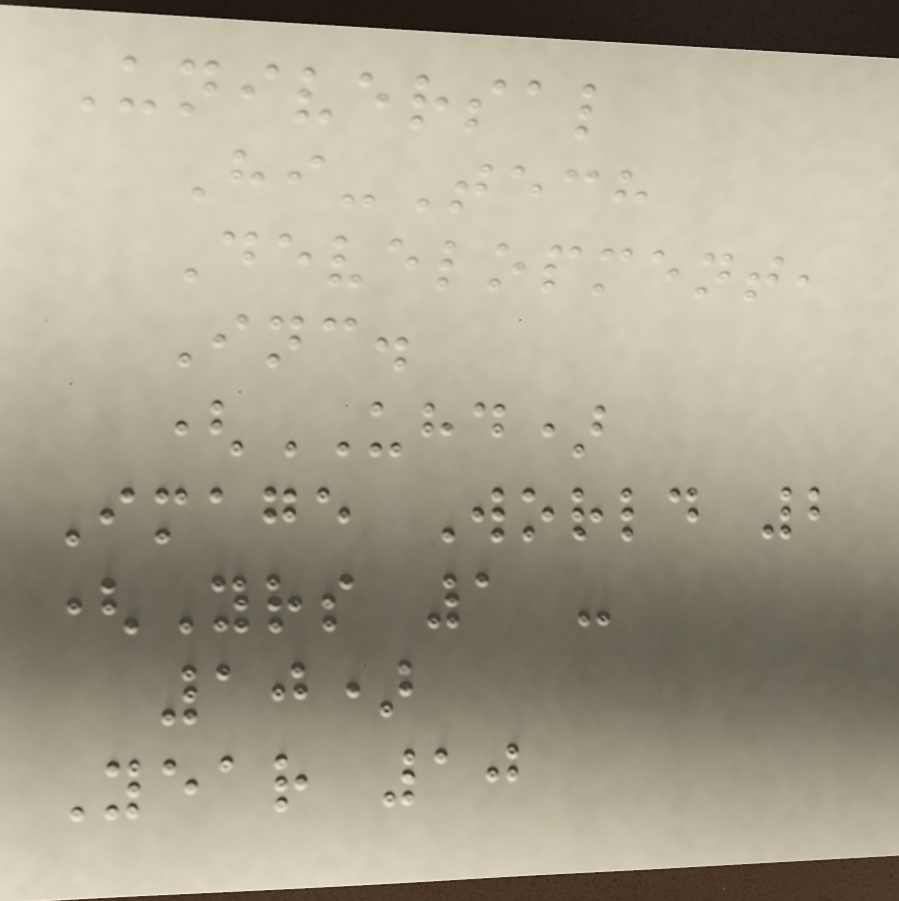Universal
Hi-Tech
Development,
Inc.
(UHD)
Image World 2
(Yrs 1 -
10)
Year 10
